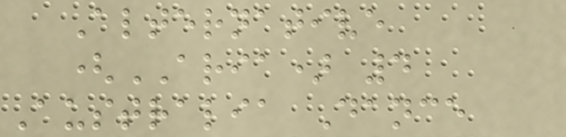Alternative
(ARIA) 4
Australia Dance
